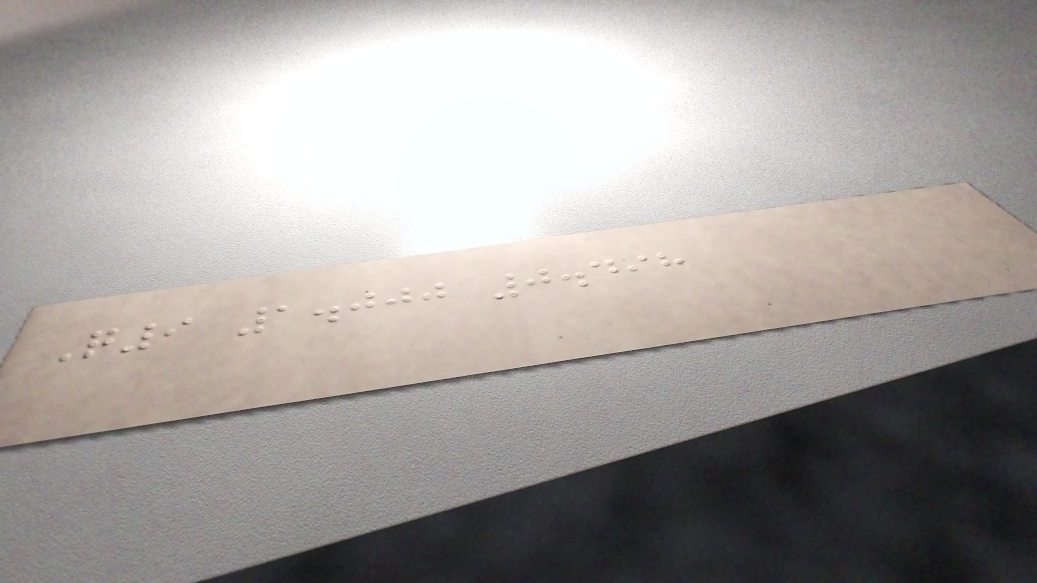Q9 1.000 0.498
